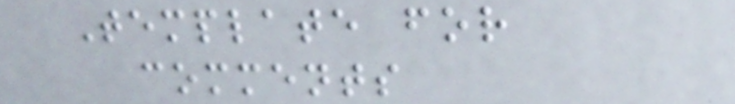Template for
comments
